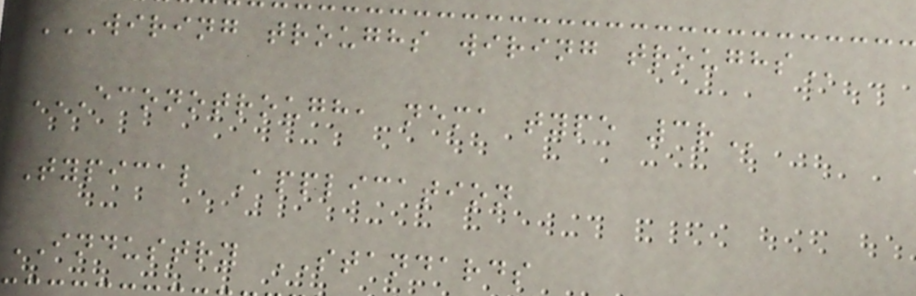WIRING TROUGHS WIRING TROUGHS
ECONOTROUGH, NEMA TYPE 3R
Typical Application
INDUSTRY STANDARDS
